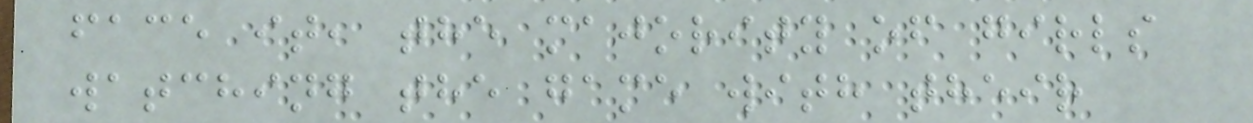face it, the majority of girls
watching the game with their
